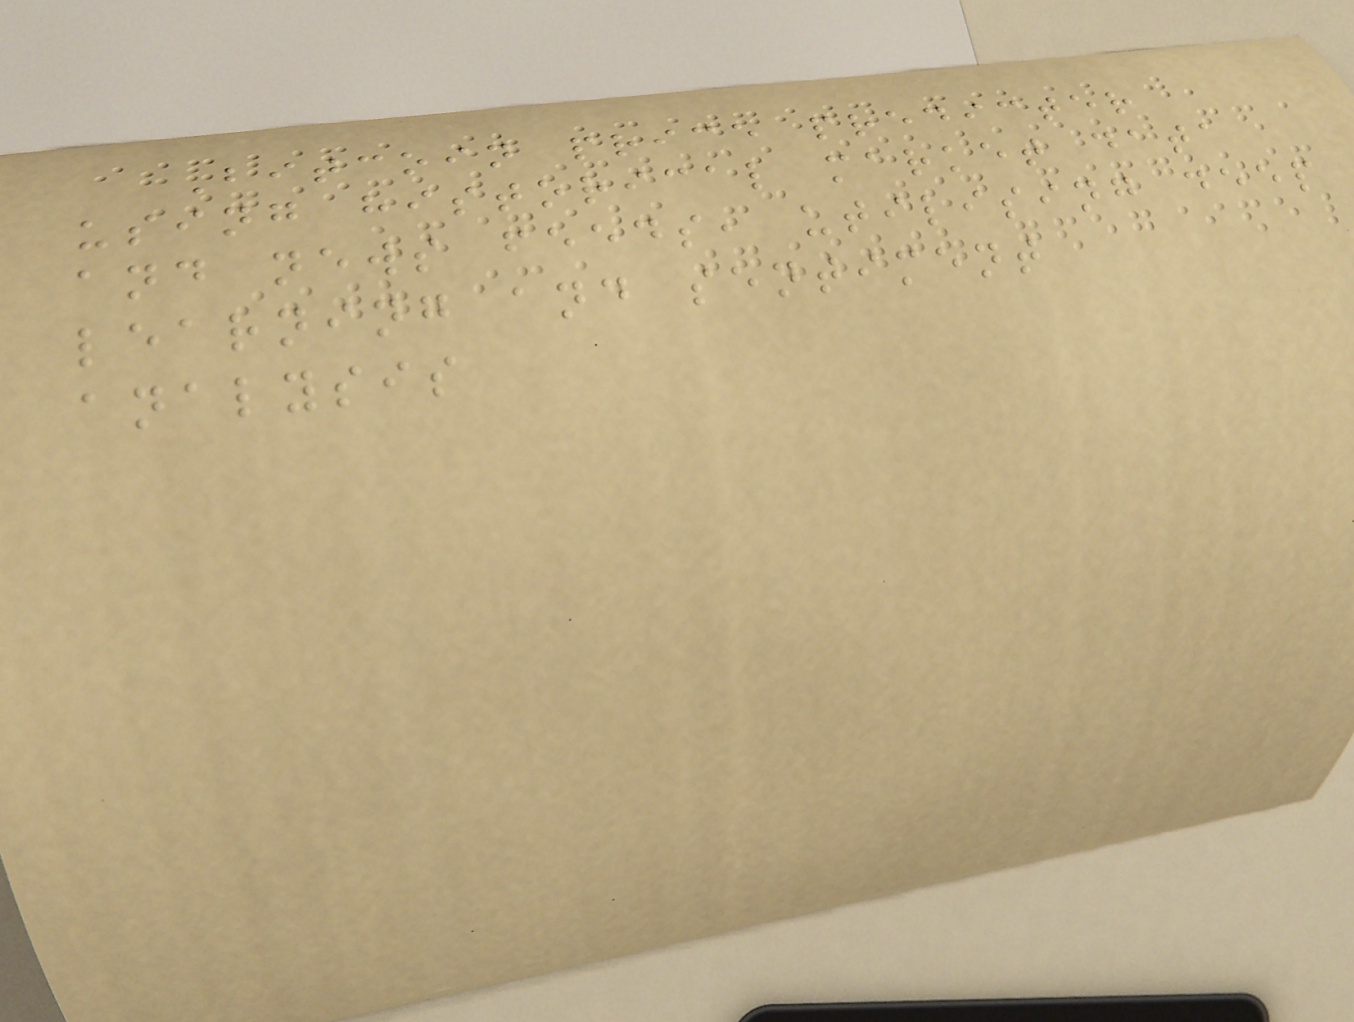Bitcoin price predicter
using historical market data
and news feeds, utilising deep
learning and sentiment
analysis
